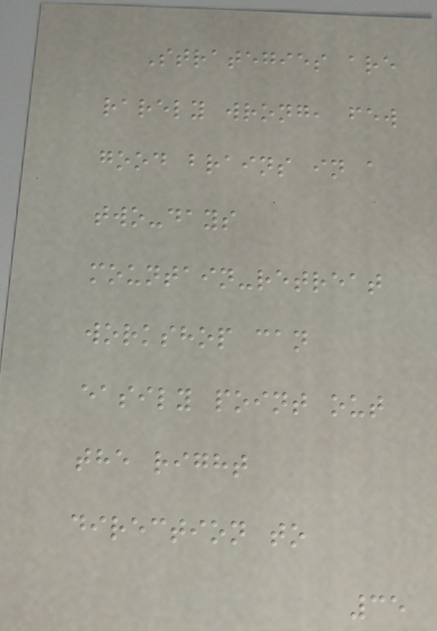Strategies are
rarely wrong, few
good brains in a
two-days
mountain-retreat
workshop can
easily point out
the right
direction to
35
